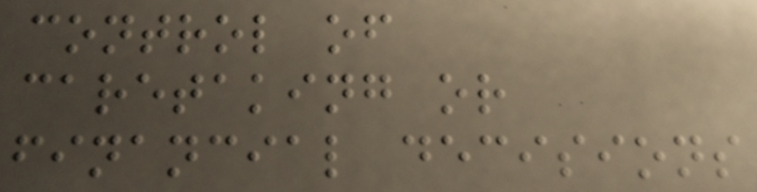control of
caretaking or
financial decisions
